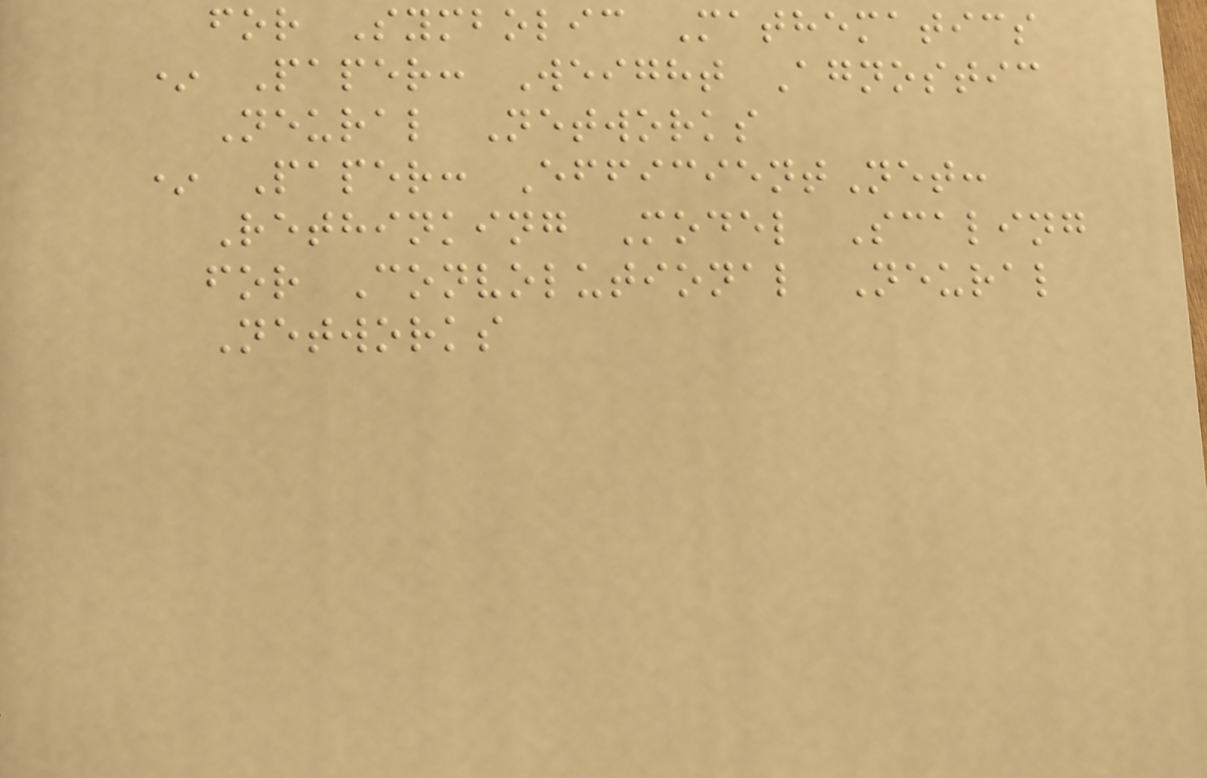for Symbolic Mathematics
* Paper: Weight Agnostic
Neural Networks
* Paper: EfficientNet:
Rethinking Model Scaling
for Convolutional Neural
Networks
